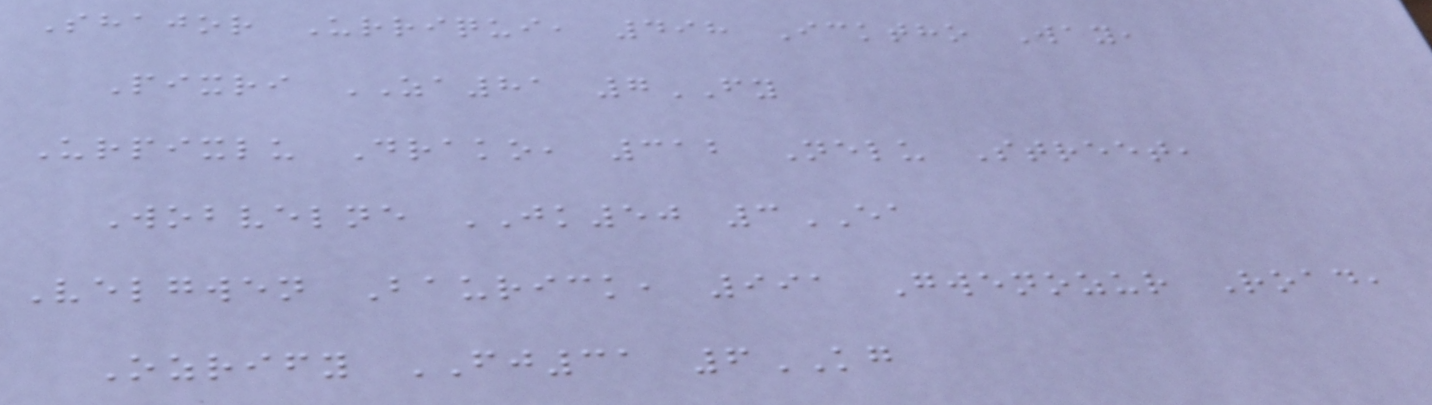Shajor Urriqui, 498 Icktho Way,
Pixri ZA81 7FY
Urpixlu Drako, 312 Nelu Street,
Wobvelne JK50 3EA
Velgwen Baurick, 991 Gwenozur Road,
Ozrify FJ31 6KG
